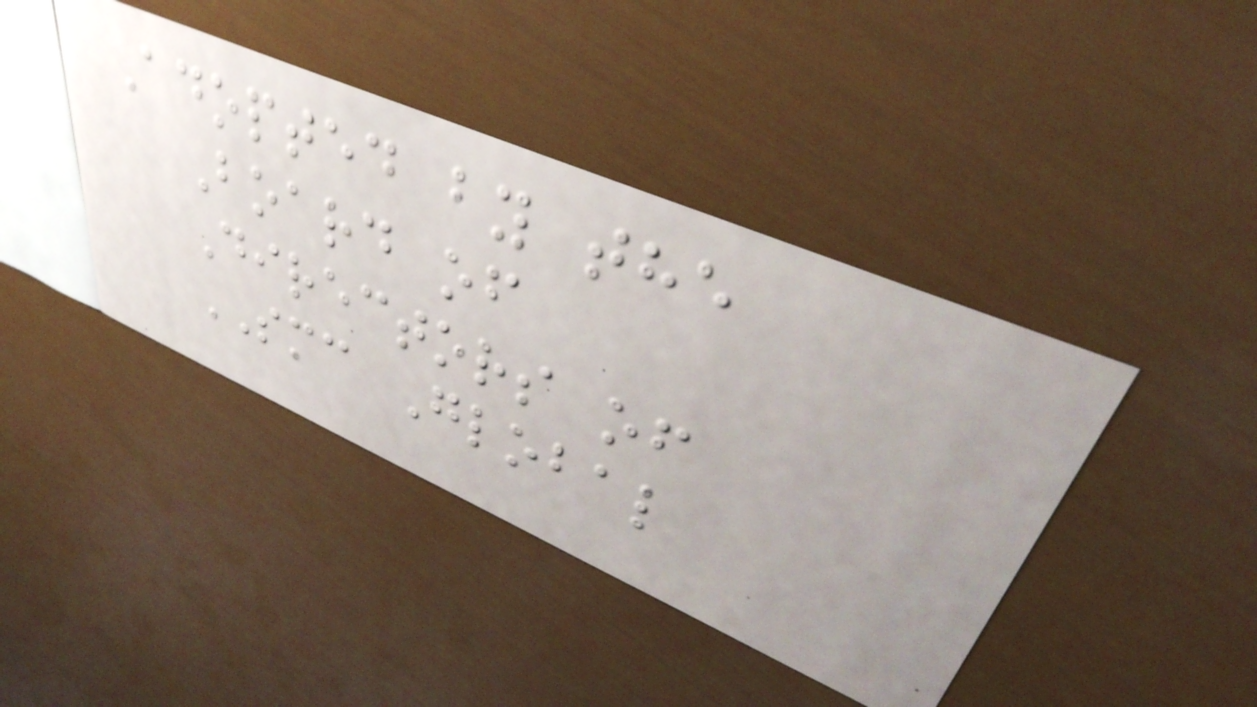Adopted by the
Board of
Directors of
SMC Global
